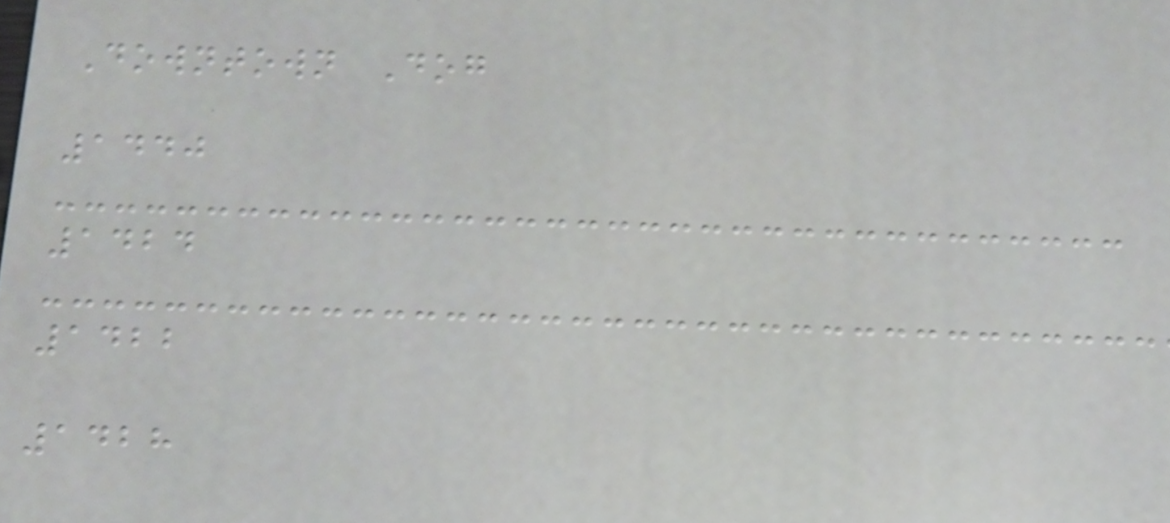Downtown Dog
1440
1424
1422
1428
